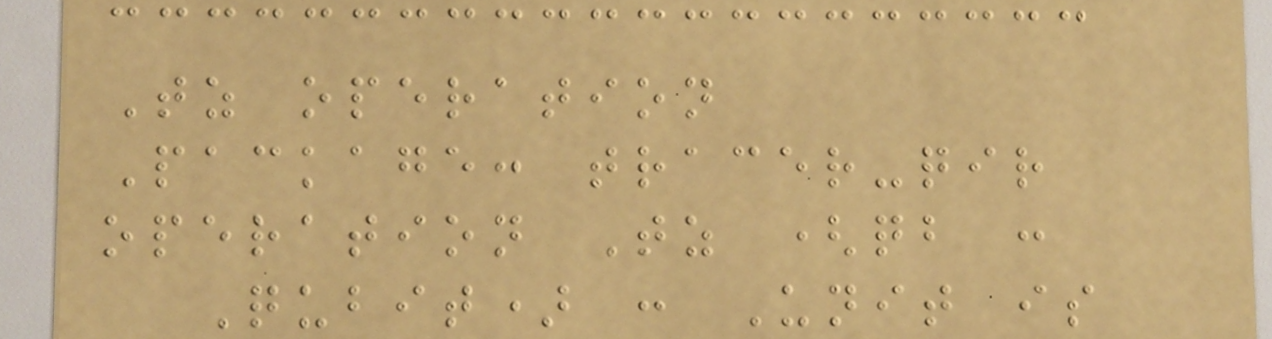Tz operation
Package: tracer-qir
operation Tz (qb :
Qubit) : Unit is
